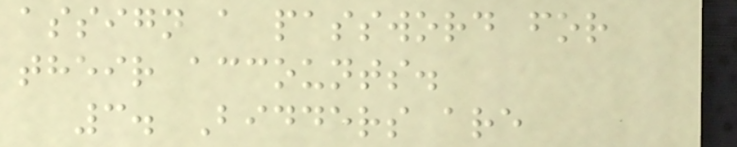assign a password for
their accounts.
3. Bidders are
